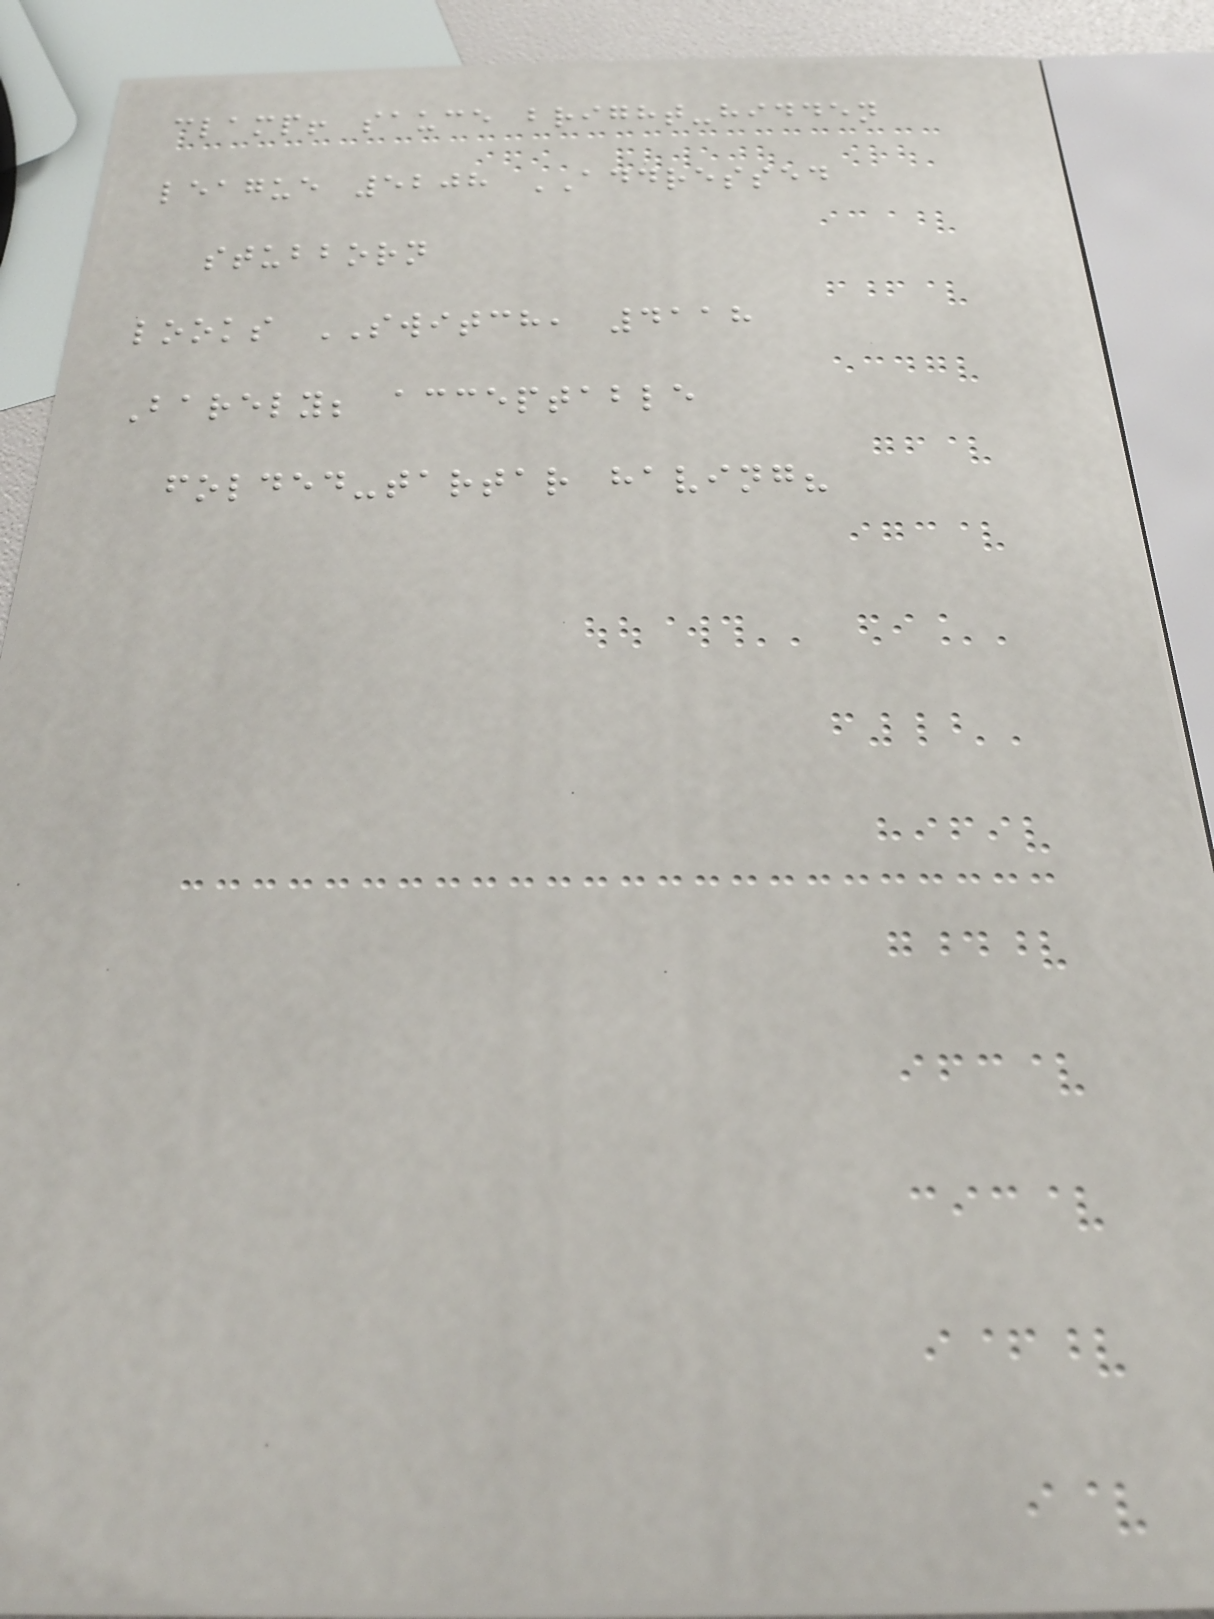clamp! sauce bright-hidden
league 5208 ADDRESSED
stubborn
looks SWITCH, 4118
Barely; acceptable
folded-tartar having?
